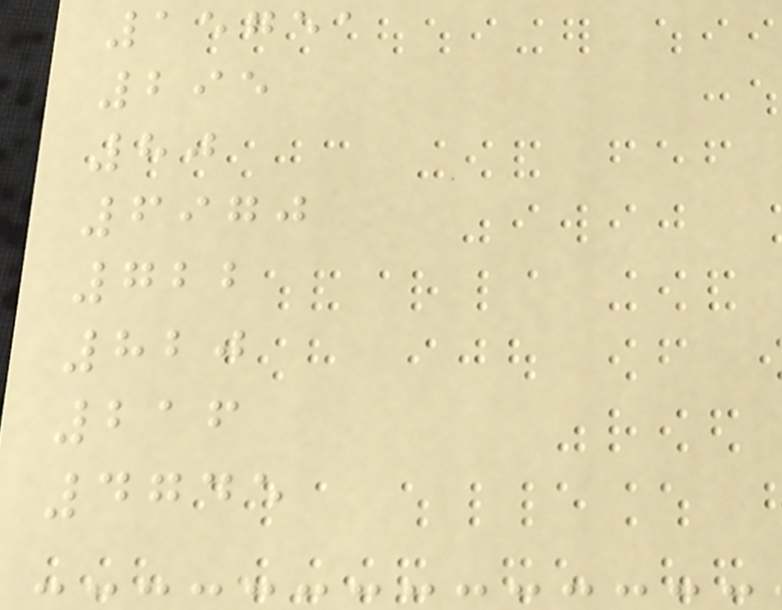15751
295
80
6970
722
820
216
4745
